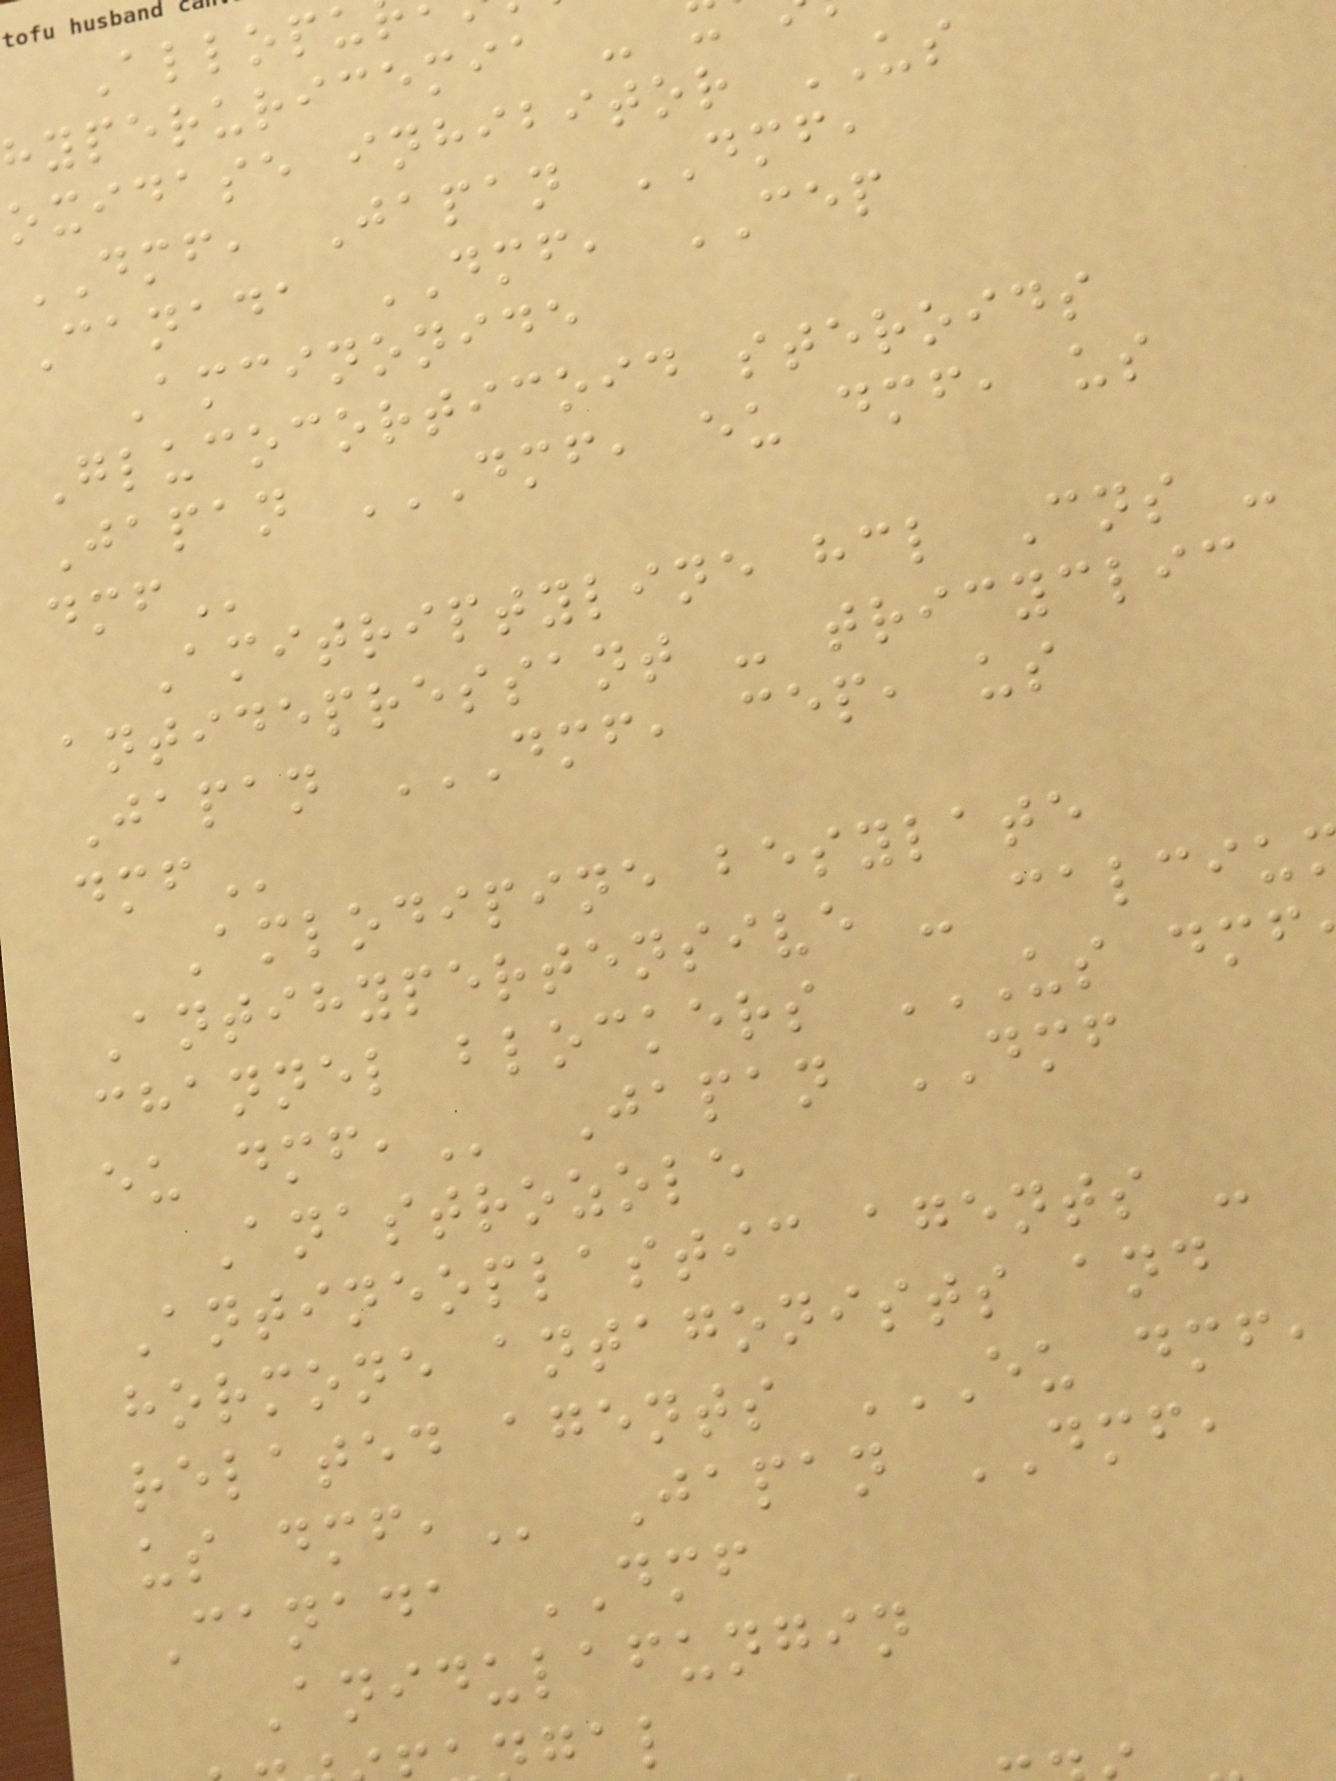Allopu
hyperuricemia -
oxidase inhibitor US
DMF, Japan DMF,
Canada DMF, CEP
Amcinonide
Glucocorticoid steroids
Japan DMF, EU DMF, US
Amitriptyline hcl Cns -
antidepressant - tricyclic
Japan DMF, CEP, US
Amlodipine besylate
Antihypertensive - calciu
Anastrozole
Antineoplastic agents -
hormone antagonists and
related agents EU DMF,
Canada DMF
Anidulafungin
